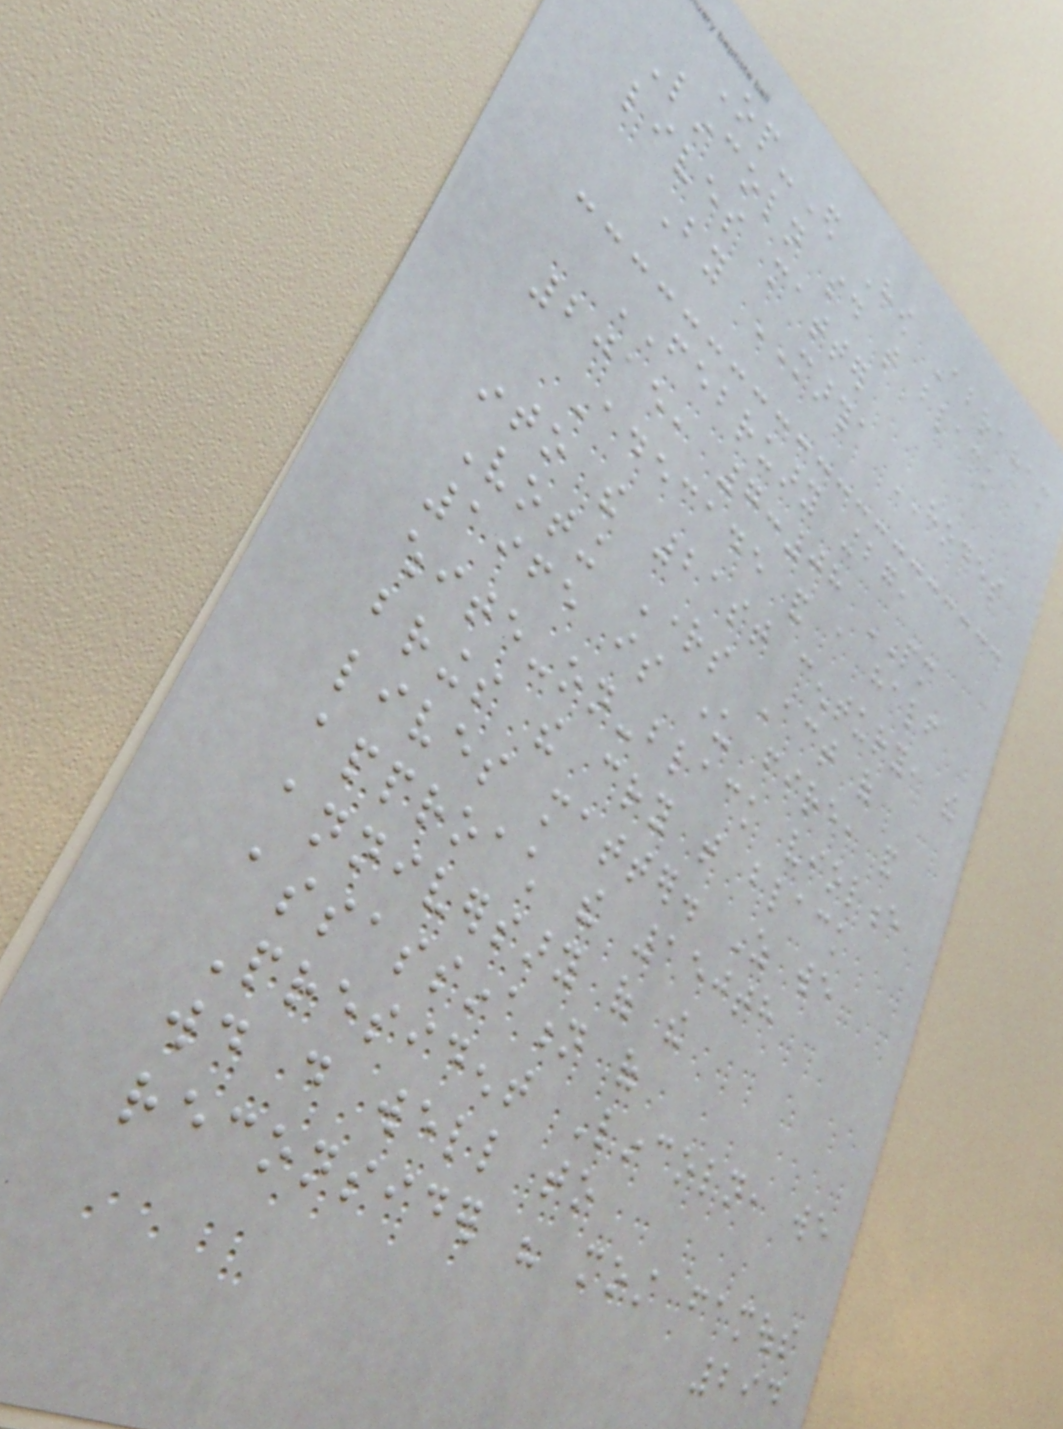Op-Ed How Abraham
Lincoln said that black
lives matter
By MARTHA HODES
FEBRUARY 27,
2015, 7:08 PM
Adecade and a half
into the 21st century, the
Voting Rights Act of
1965 is under fire, and
white-on-black violence
brings the cry that black
lives matter. As we
approach the 150th
anniversary of the
assassination of
President Lincoln, we
would do well to
reconsider his most famous
294
